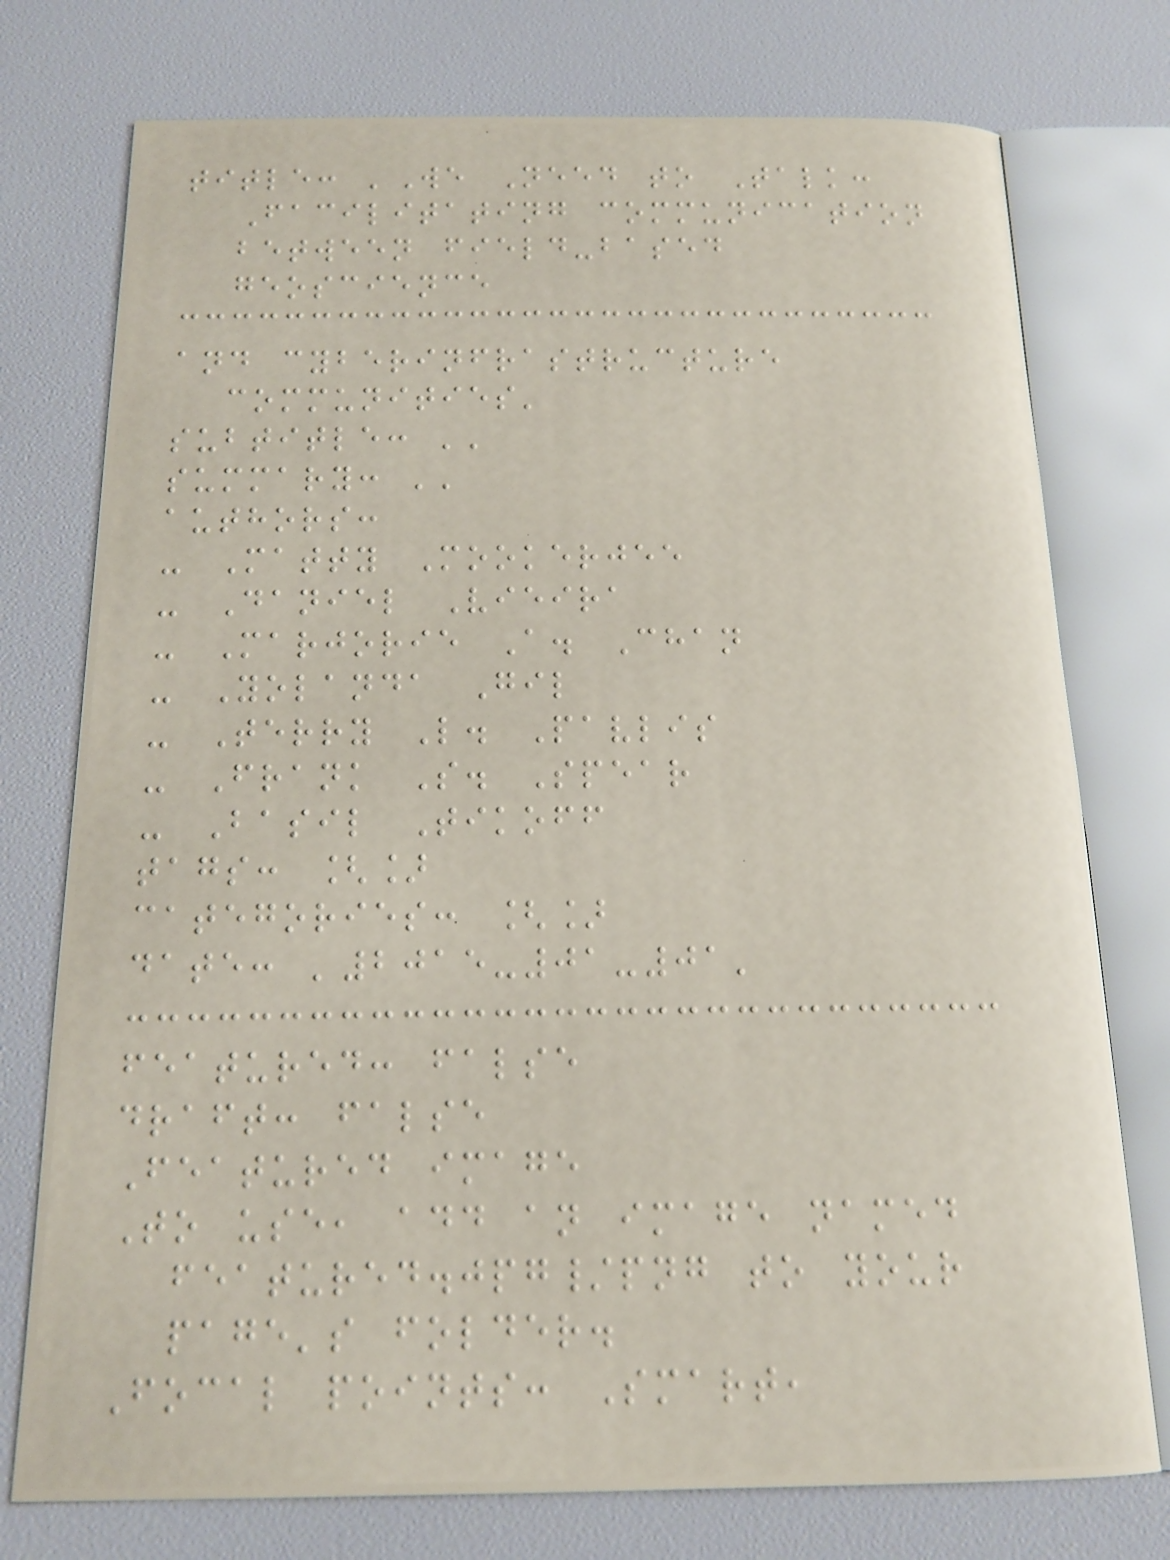title: 'We Need to Talk:
Facilitating communication
between field-based
geoscience
and cyberinfrastructure
communities'
subtitle: ''
summary: ''
authors:
- Matty Mookerjee
- Daniel Vieira
- Marjorie A. Chan
- Yolanda Gil
- Terry L. Pavlis
- Frank S. Spear
- Basil Tikoff
tags: []
categories: []
date: '2015-01-01'
featured: false
draft: false
Featured image
To use, add an image named
featured.jpg/png to your
page's folder.
Focal points: Smart,
